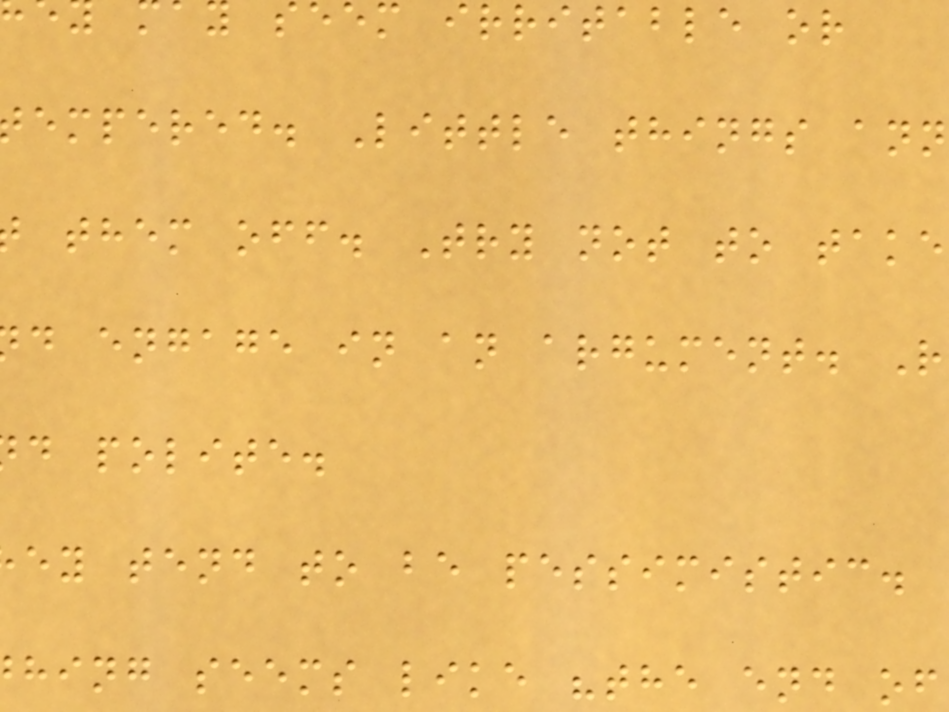eem irritable or
empered. Little things ann
them off. Try not to take
d engage in an argument. R
d polite.
ey tend to be pessimistic.
hing seems like "the end of
